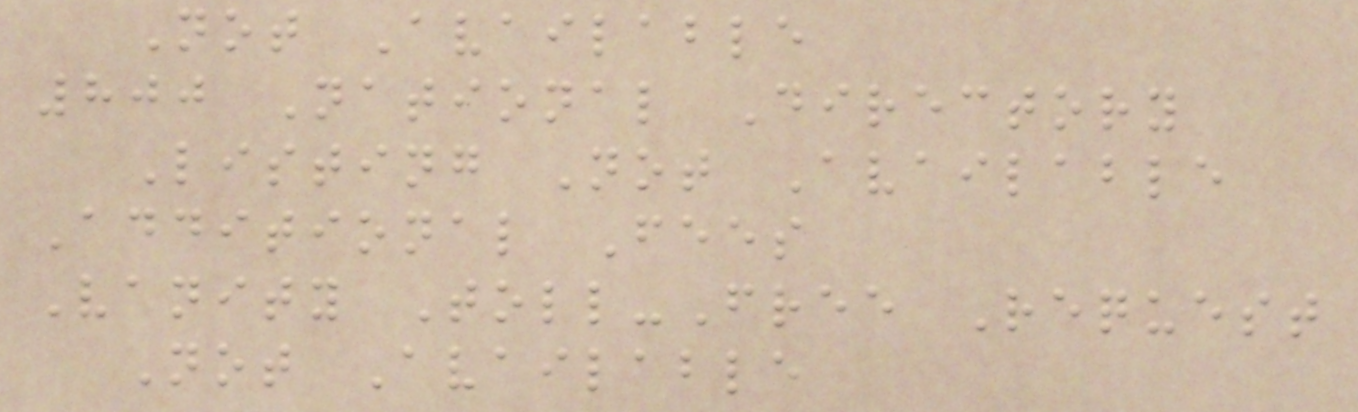Not Available
800 National Directory
Listing Not Available
Additional Fees
Vanity Toll-Free Request
Not Available
